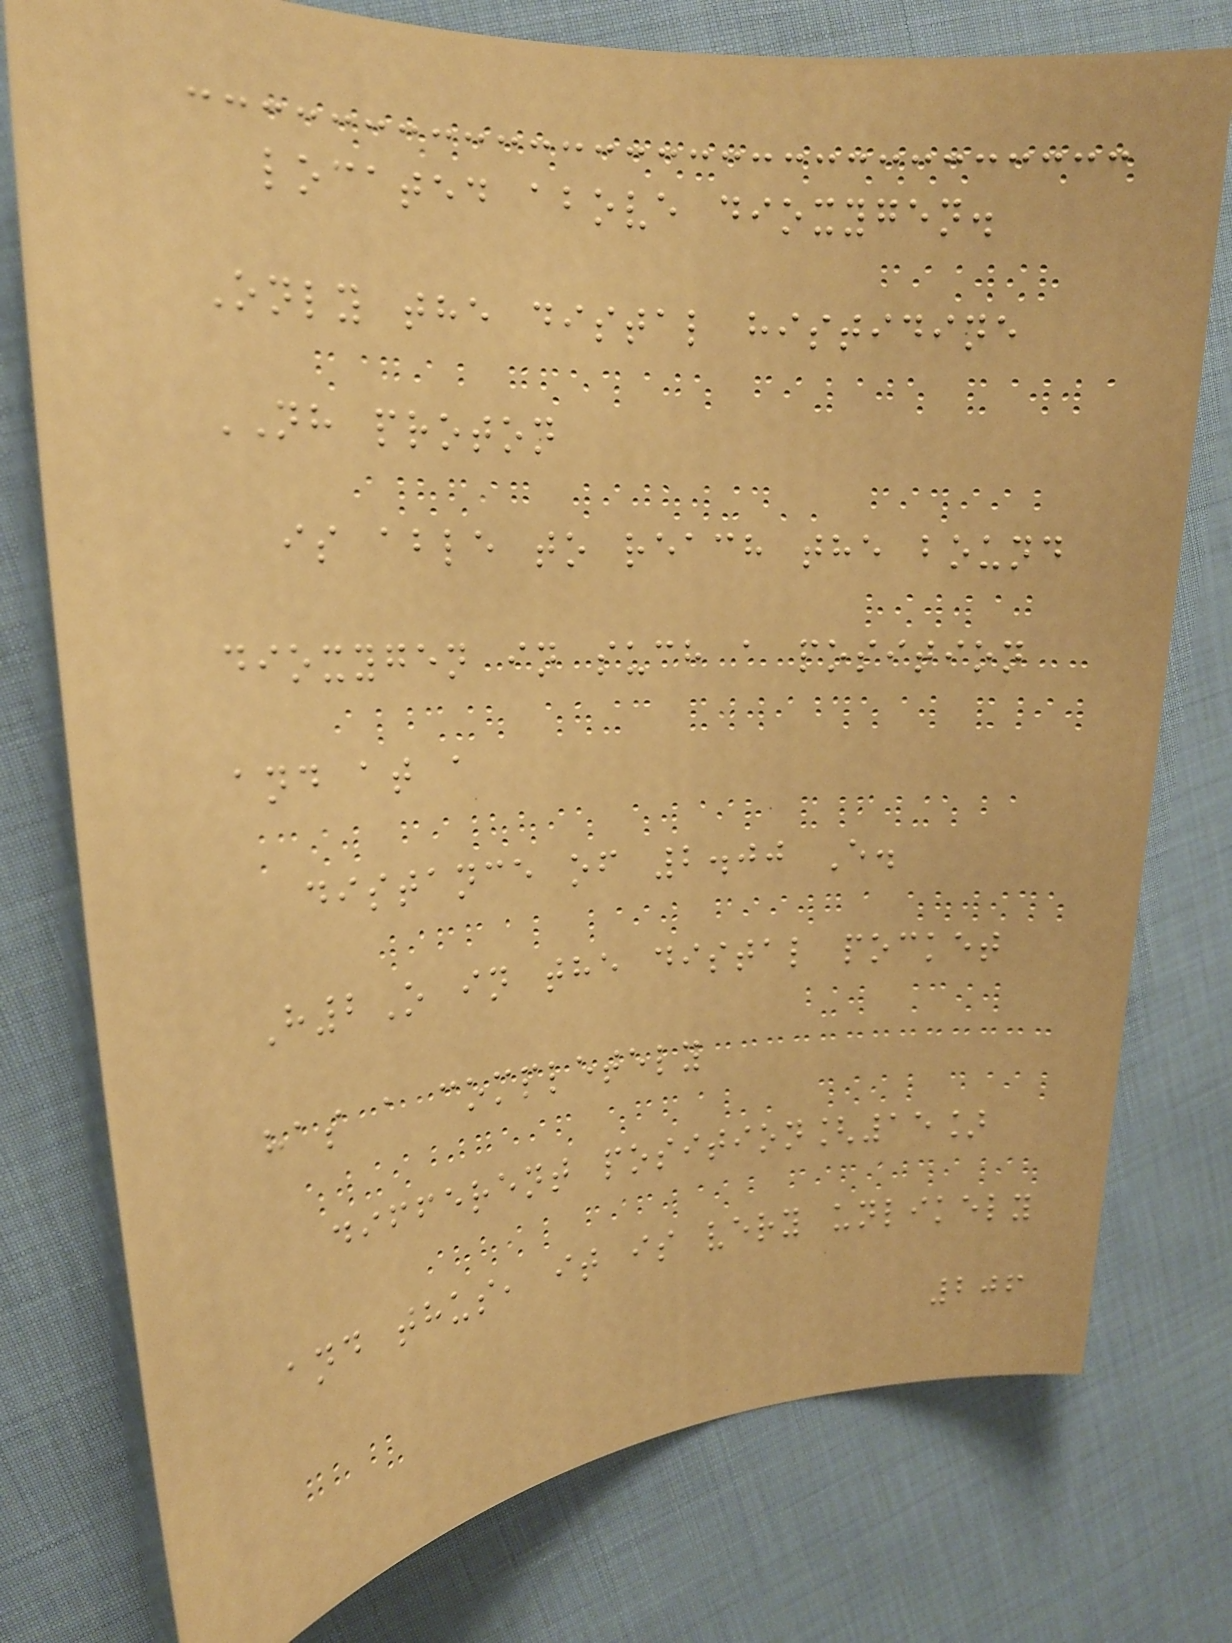located above dioxygen.
Only the distal histidine
NH proton
is able to reach the bound
dioxygen in such a position
and at a
distance of 2.00 E.
H2O in the distal pocket
has a completely
different position[15]
and thus, it is very unlikely
206
